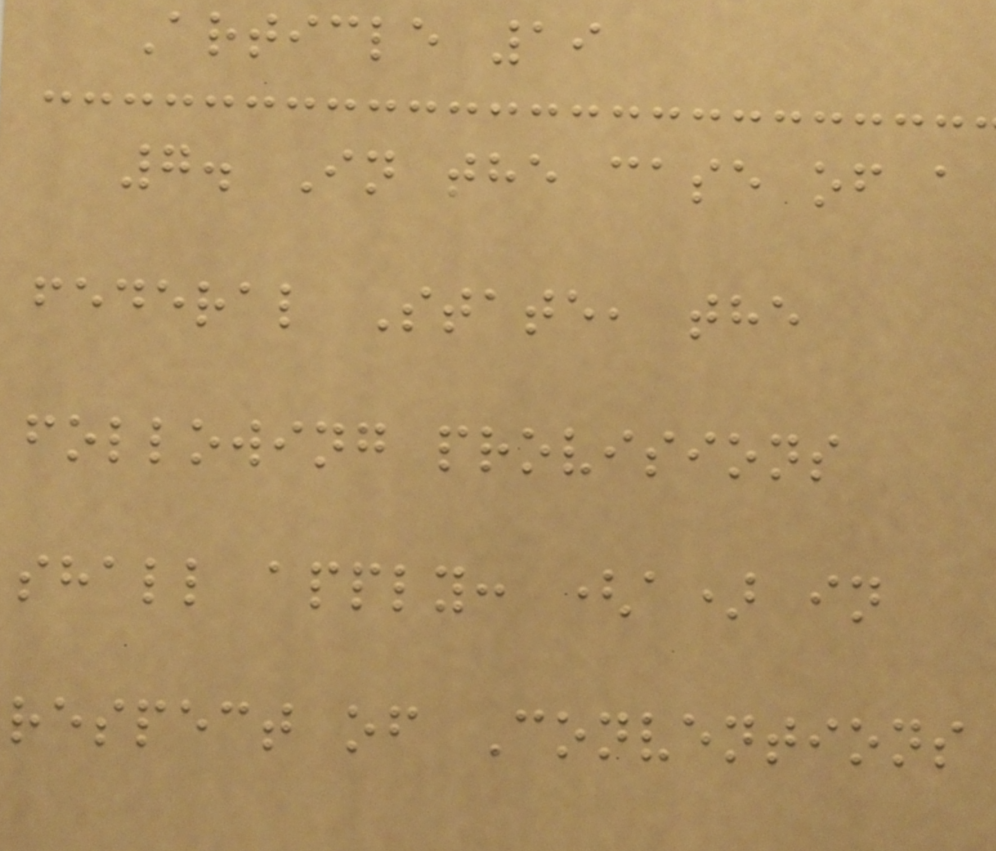Article 19
7. In the case of a
federal State, the
following provisions
shall apply: (a) in
respect of Conventions
